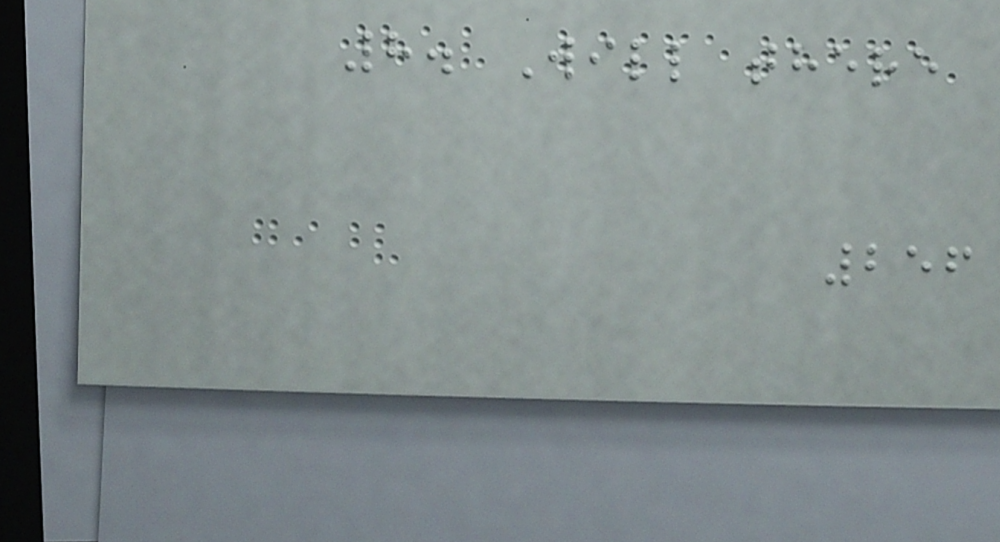8. Will there
256
